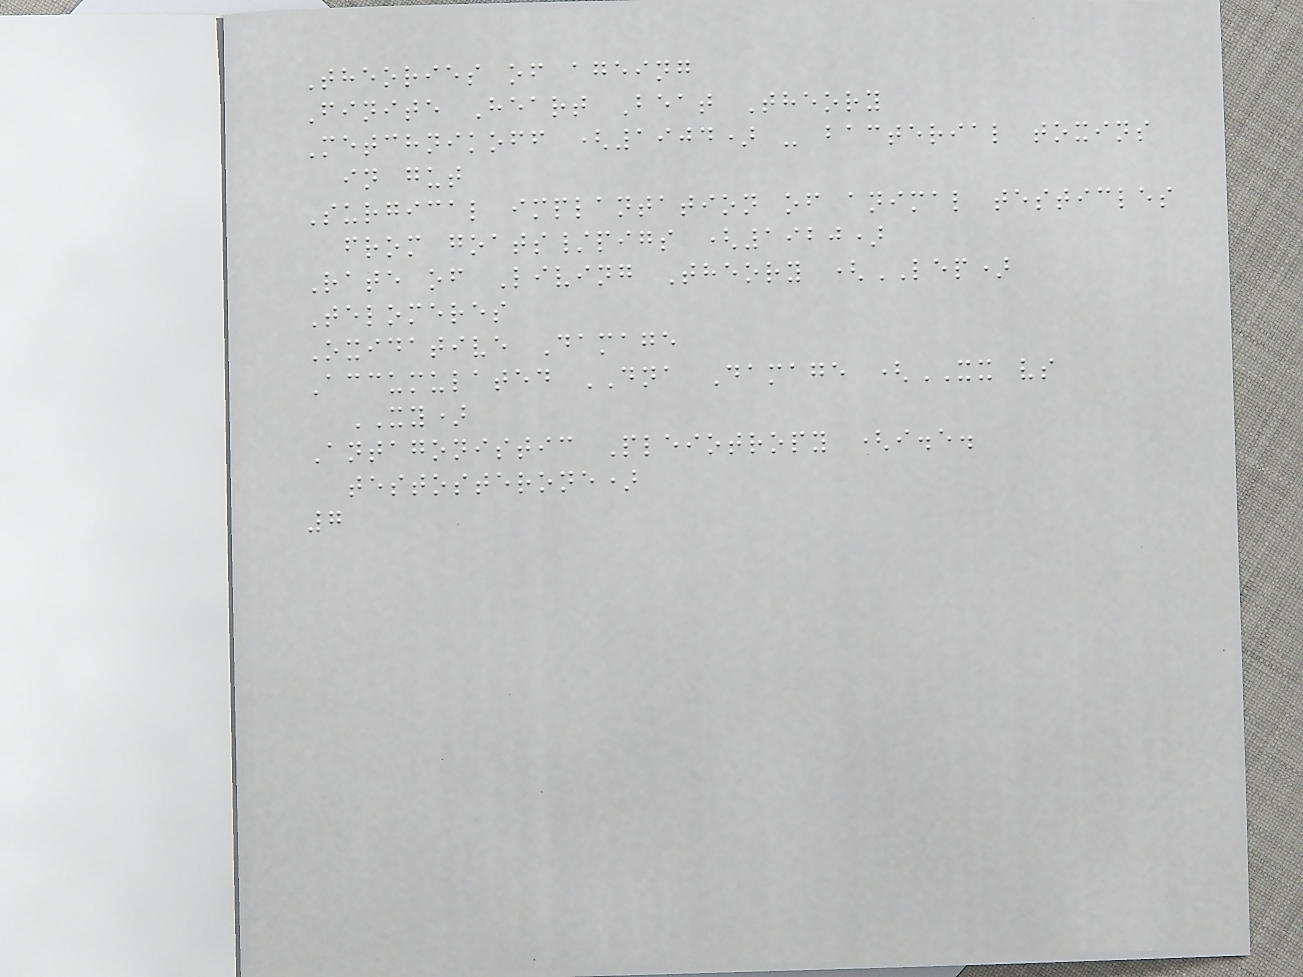Theories of ageing
Finite Heart Beat Theory
Metchnikoff (1904) - bacterial toxins
in gut
Surgical implantation of animal testicles
from goats/pigs (1920)
Rate of Living Theory (LEP)
Telomeres
Oxidative Damage
Accumulated DNA Damage (XX vs
XY)
Antagonistic Pleiotropy (i.e.
testosterone)
7
